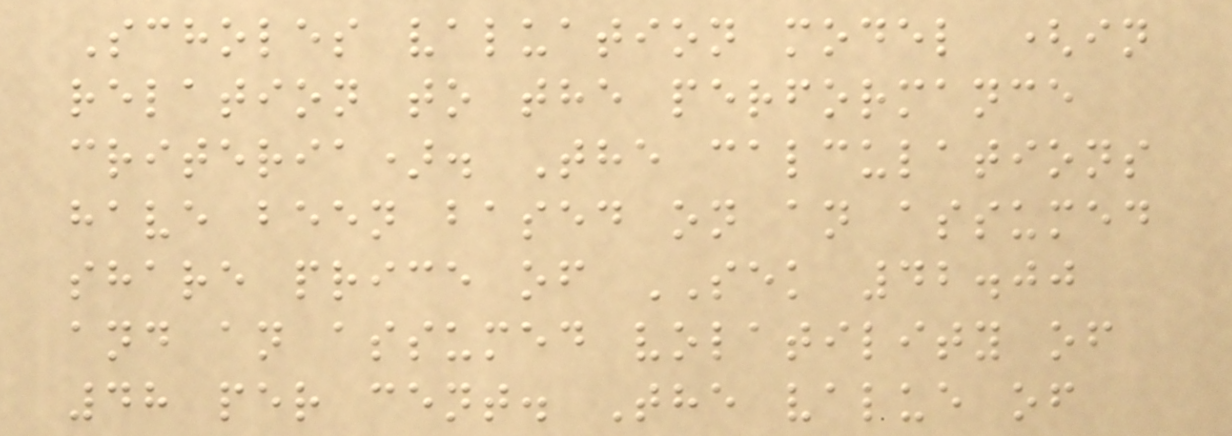Scholes valuation model (in
relation to the performance
criteria). The calculations
have been based on an assumed
share price of SEK 42.00
and an assumed volatility of
48 per cent. The value of
